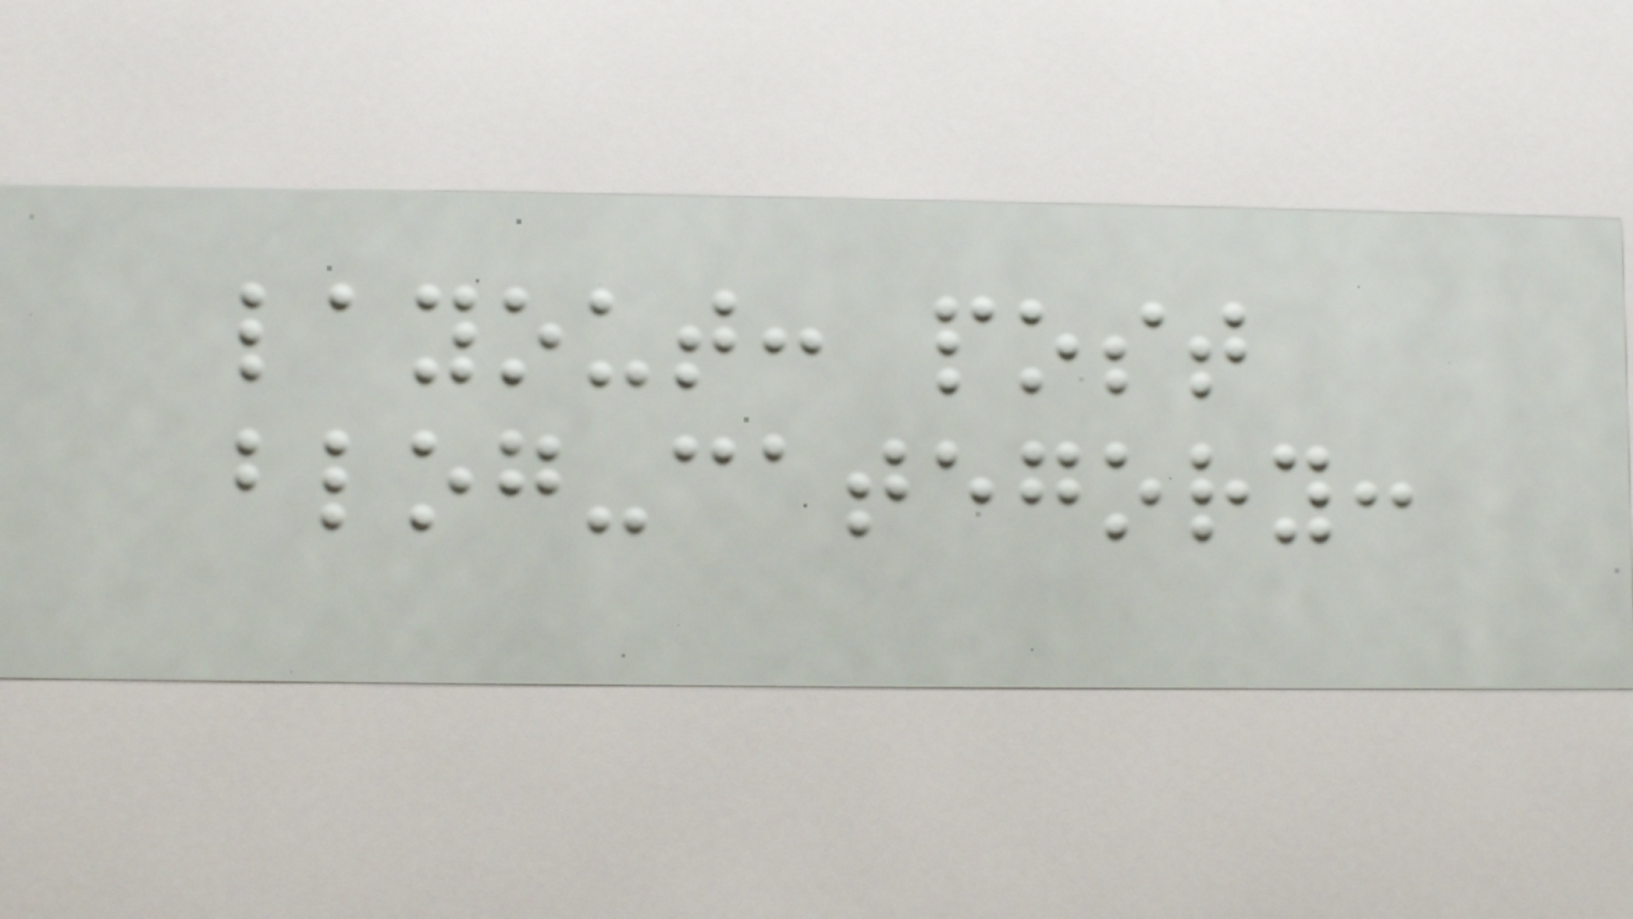layout: post
blog-category:
